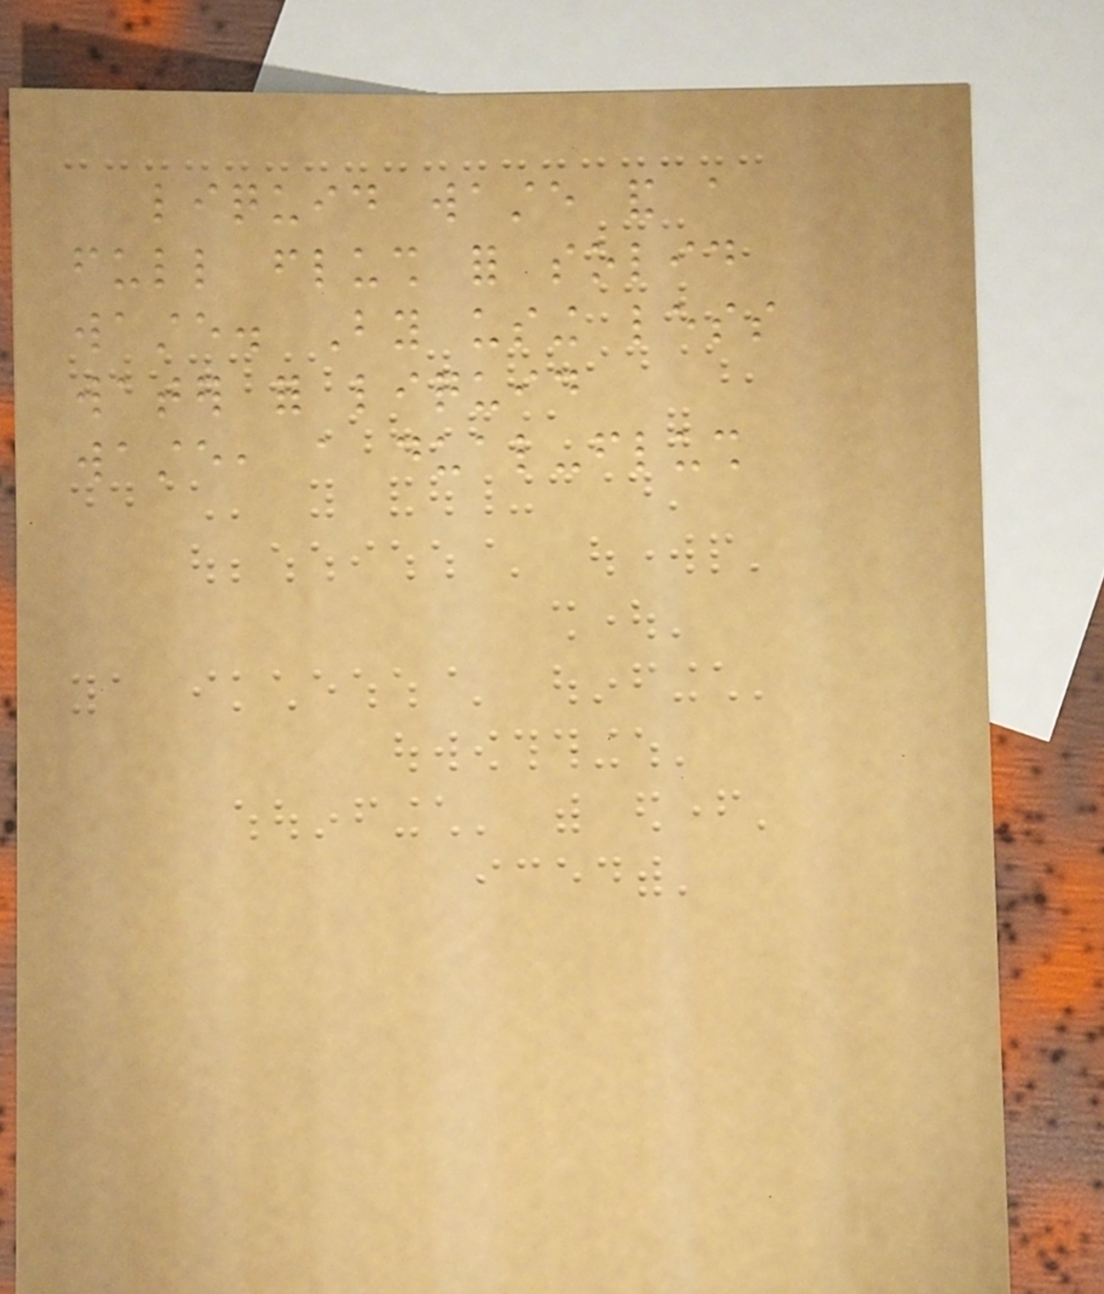liquid waste and a
full flush for solid
waste. By using less
water for liquid
waste, a dual-flush
